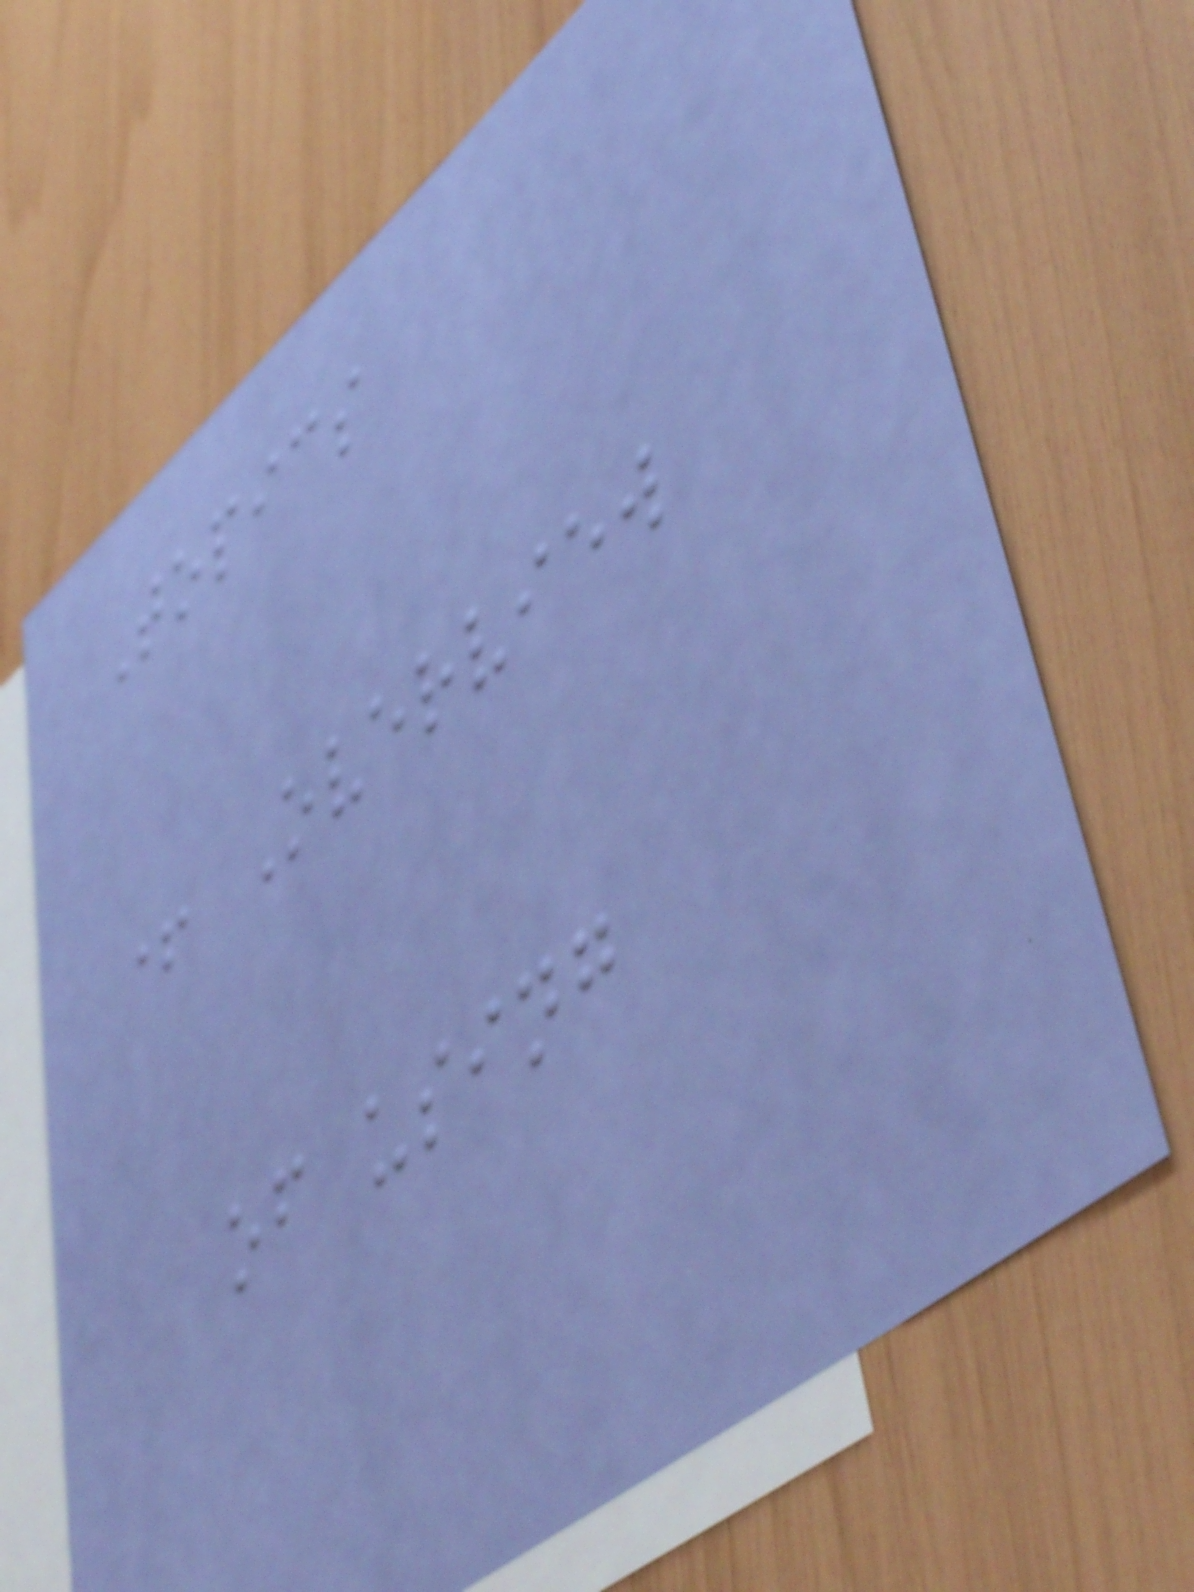Topics
+ Overview
of using
